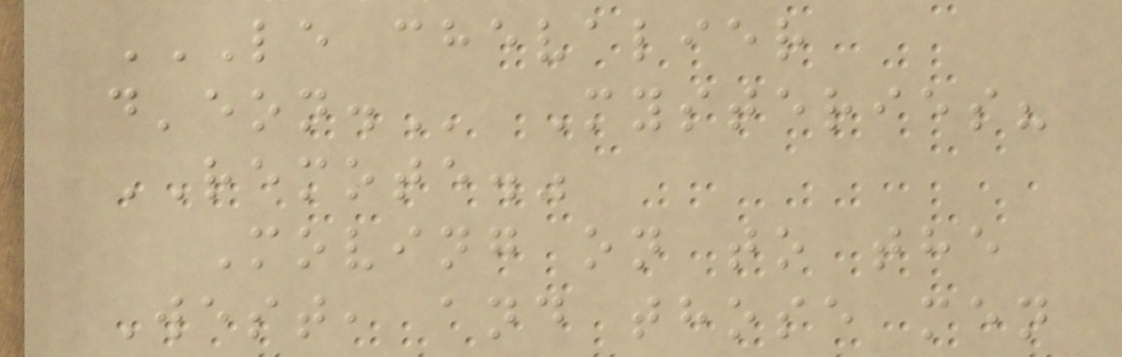LE CHEVALIER
D'EON. Mysteries?
REMOTE."
Moving on to the
West, and those men
